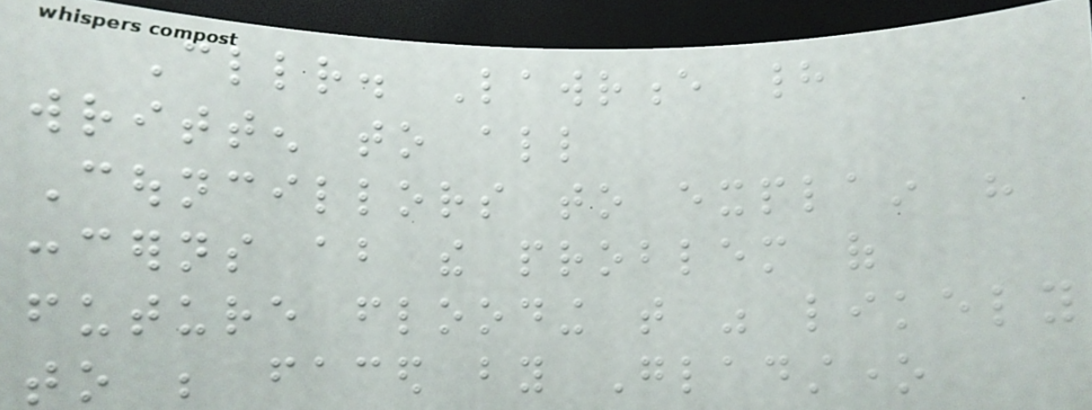Cllr. Lawrence had
written to all
Councillors to explain his
concerns about the problem of
future flooding that was likely
to be faced by Gladstone
